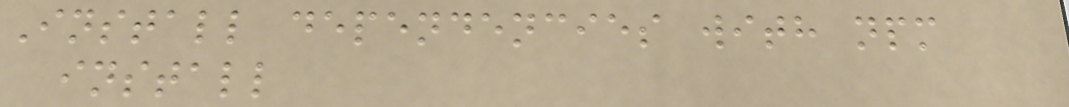Install dependencies with npm
install
